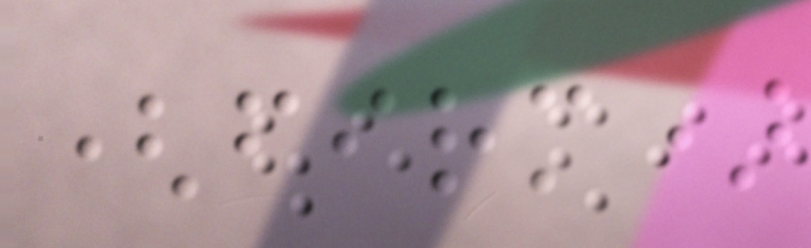(firm)
